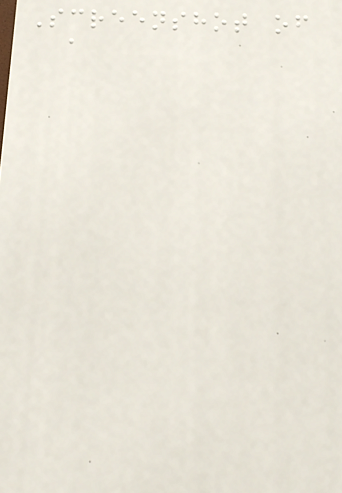Screenshot of
a
